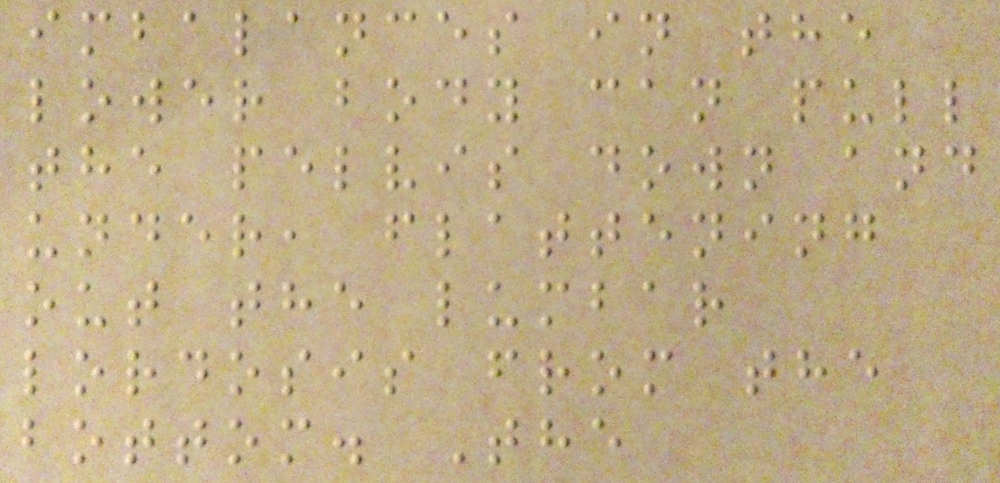imbalances in the
lower body can pull
the pelvis down and
under, flattening
out the lumbar
lordosis from the
bottom. The
